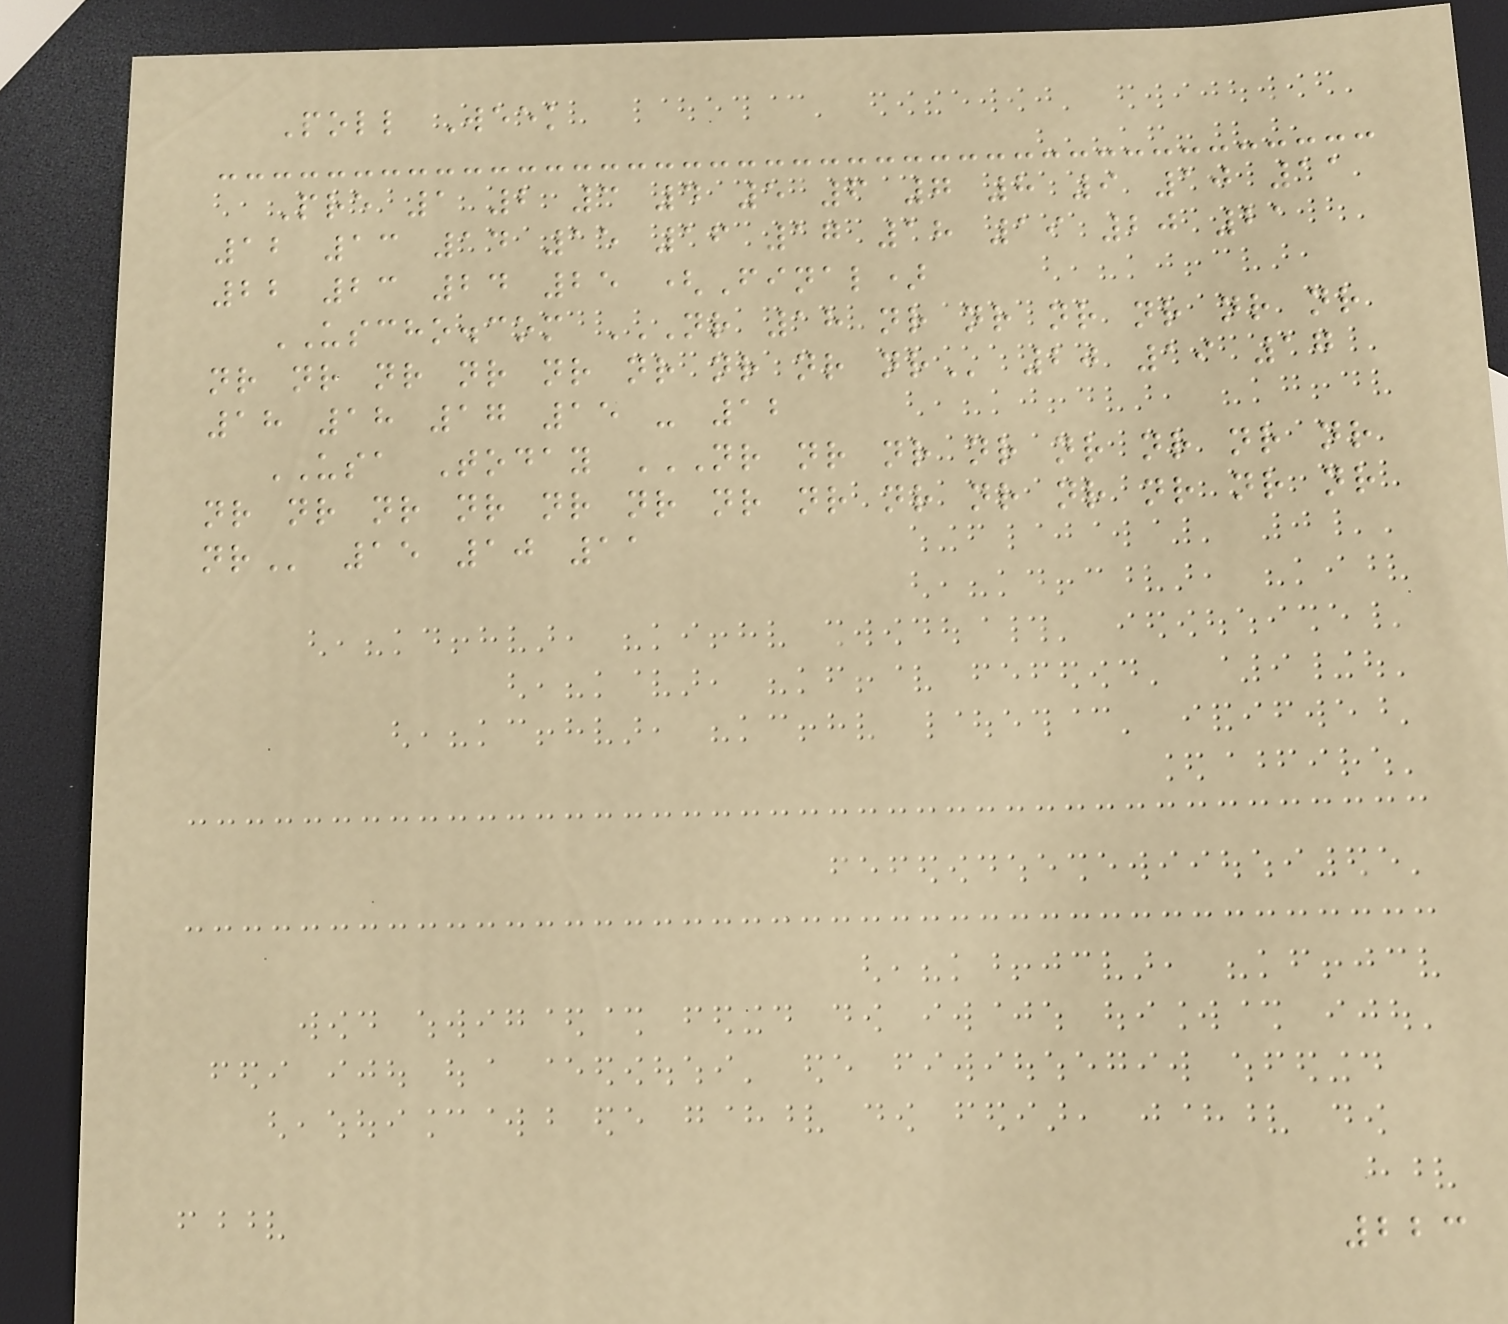Poll Week
Pre 1 2 3 4 5 6 7 8 9 10 11
12 13 14 15 16 17 18 19 20 21
22 23 24 25 (Final)
USCHO.com NR 18 NR NR NR NR NR NR
NR NR NR NR NR NR NR NR NR 20 19 17
18 18 17 15 - 12
USA Today NR NR NR NR NR NR NR NR
NR NR NR NR NR NR NR NR NR NR NR NR NR NR
NR 15 10 11
223
